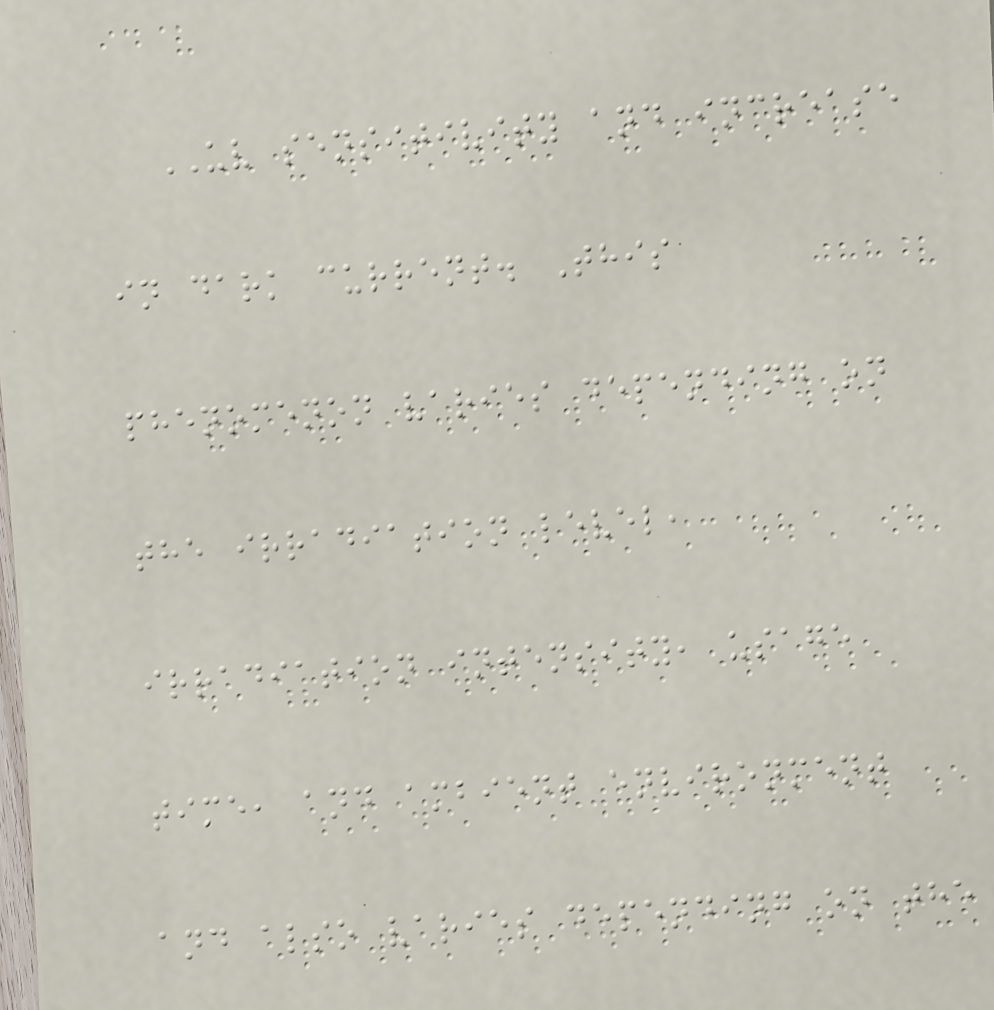UV sensitivity and increase
in dark current. This
phenomenon varies depending on
the irradiation level,
irradiation intensity, usage
time, and ambient environment
and also varies depending on the
